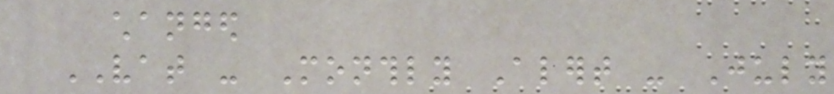changed
VAT - Monthly Alert - July
